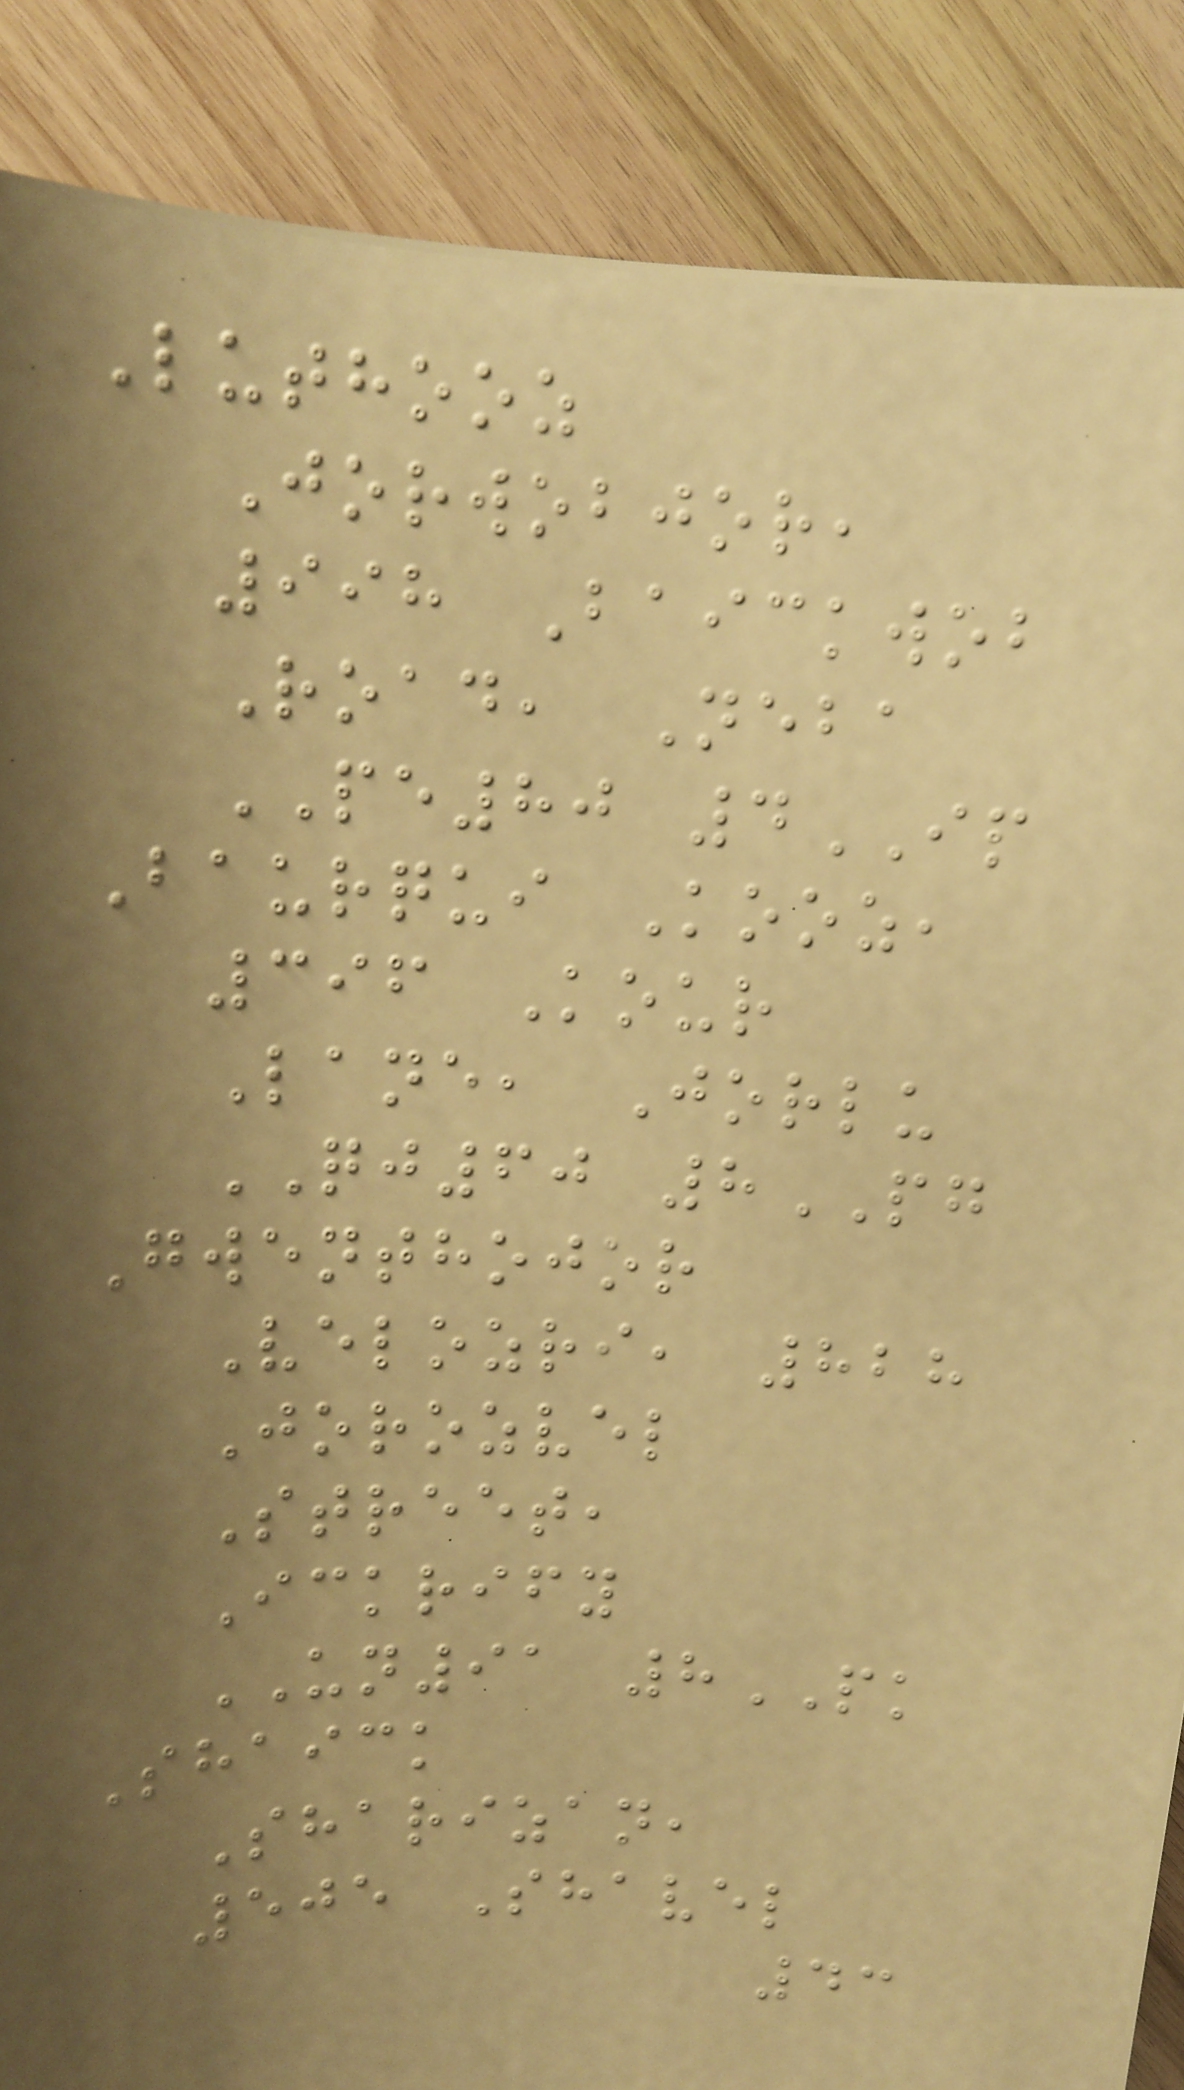Luthooz
Jorwobjor,
998 Baickwob
Road, Neba
PE80 4IP
Baurqui Kooz,
396 Kour
Lane, Jorlu
QJ60 8PG
Gwenthojor
Velozri, 828
Jorozvel
Street,
Ickrify
UN91 8PK
Shaick
Sharizan,
505 Shavel
43
